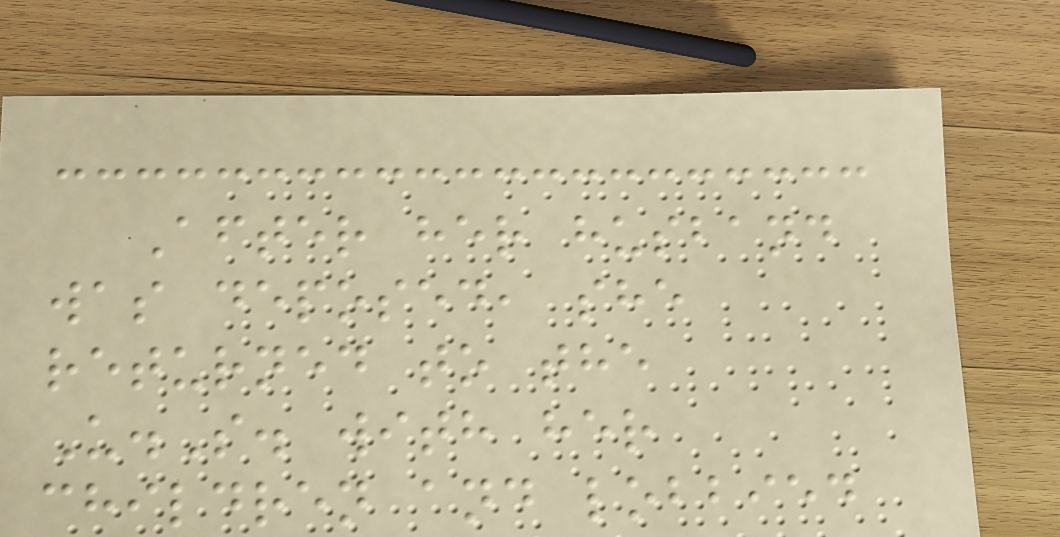After her husband
was deposed, she
returned to the
U.S. with her
children and lobbied
